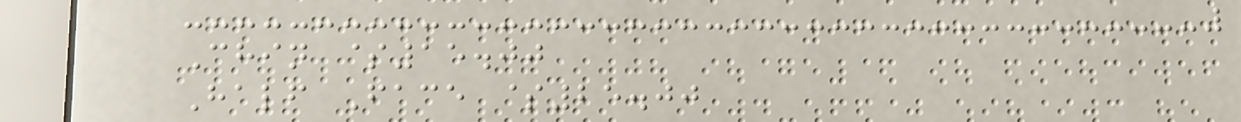Chin $15.00
Half Face $25.00
